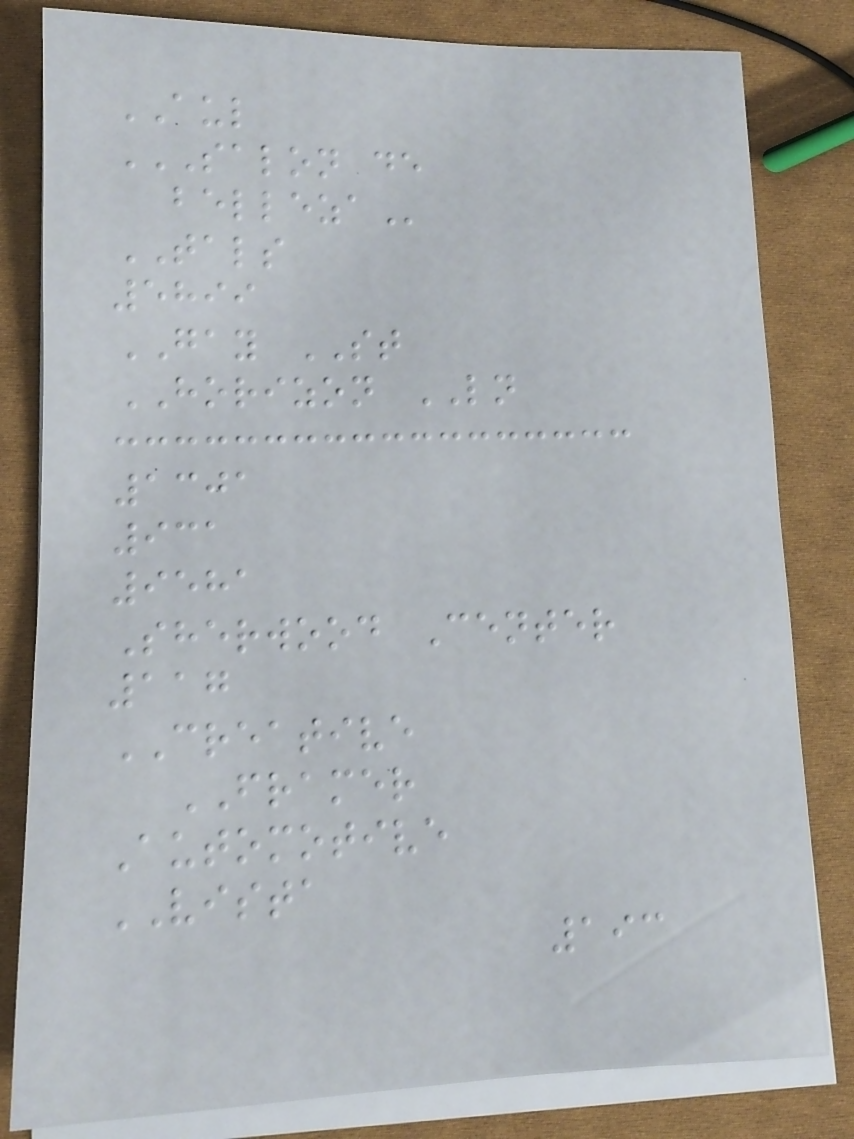AUL
SALON DE
BELLEZA
TALS
5899
GAY ST
HORIZON LN
1301
931
9581
Sherwood Center
117
CREATIVE
FRAMER
Automotive
VISTA
193
